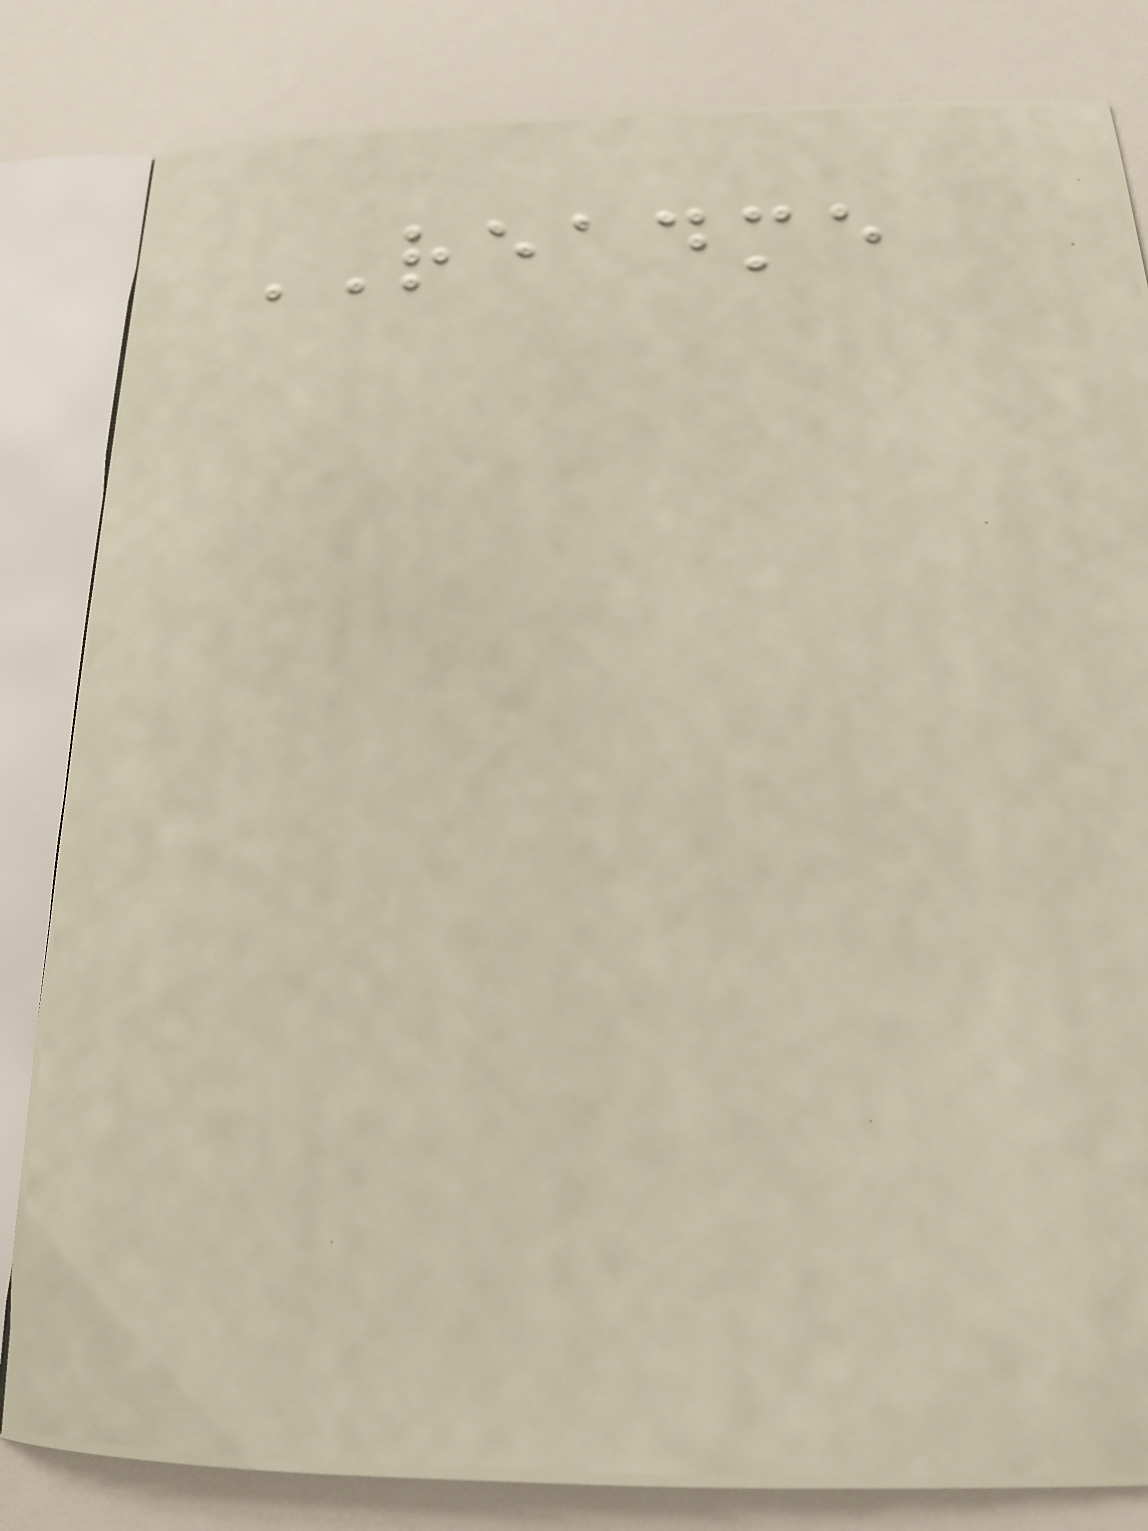README
